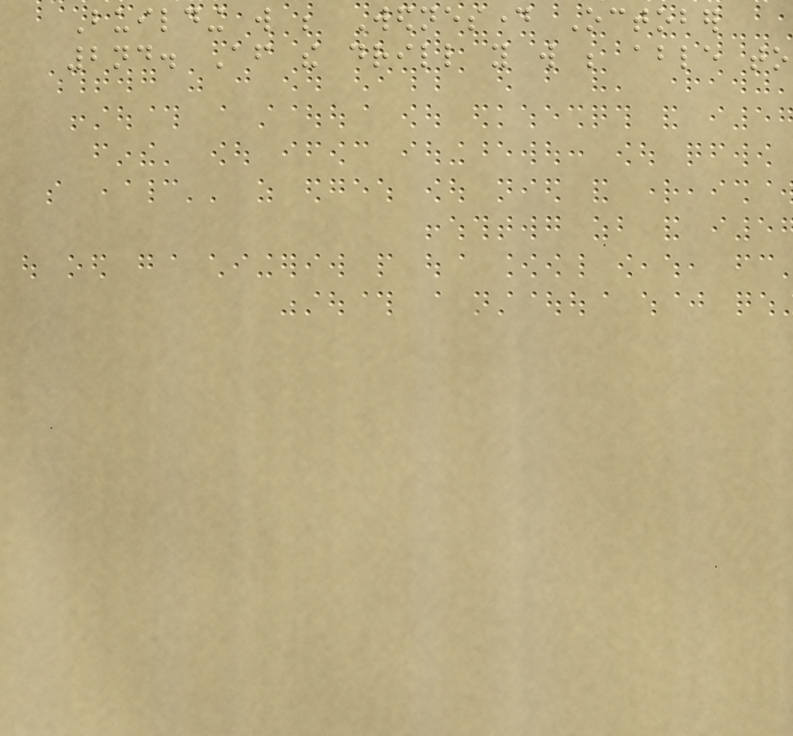Building will be Wednesday October
2nd. After the drill you will be able to
